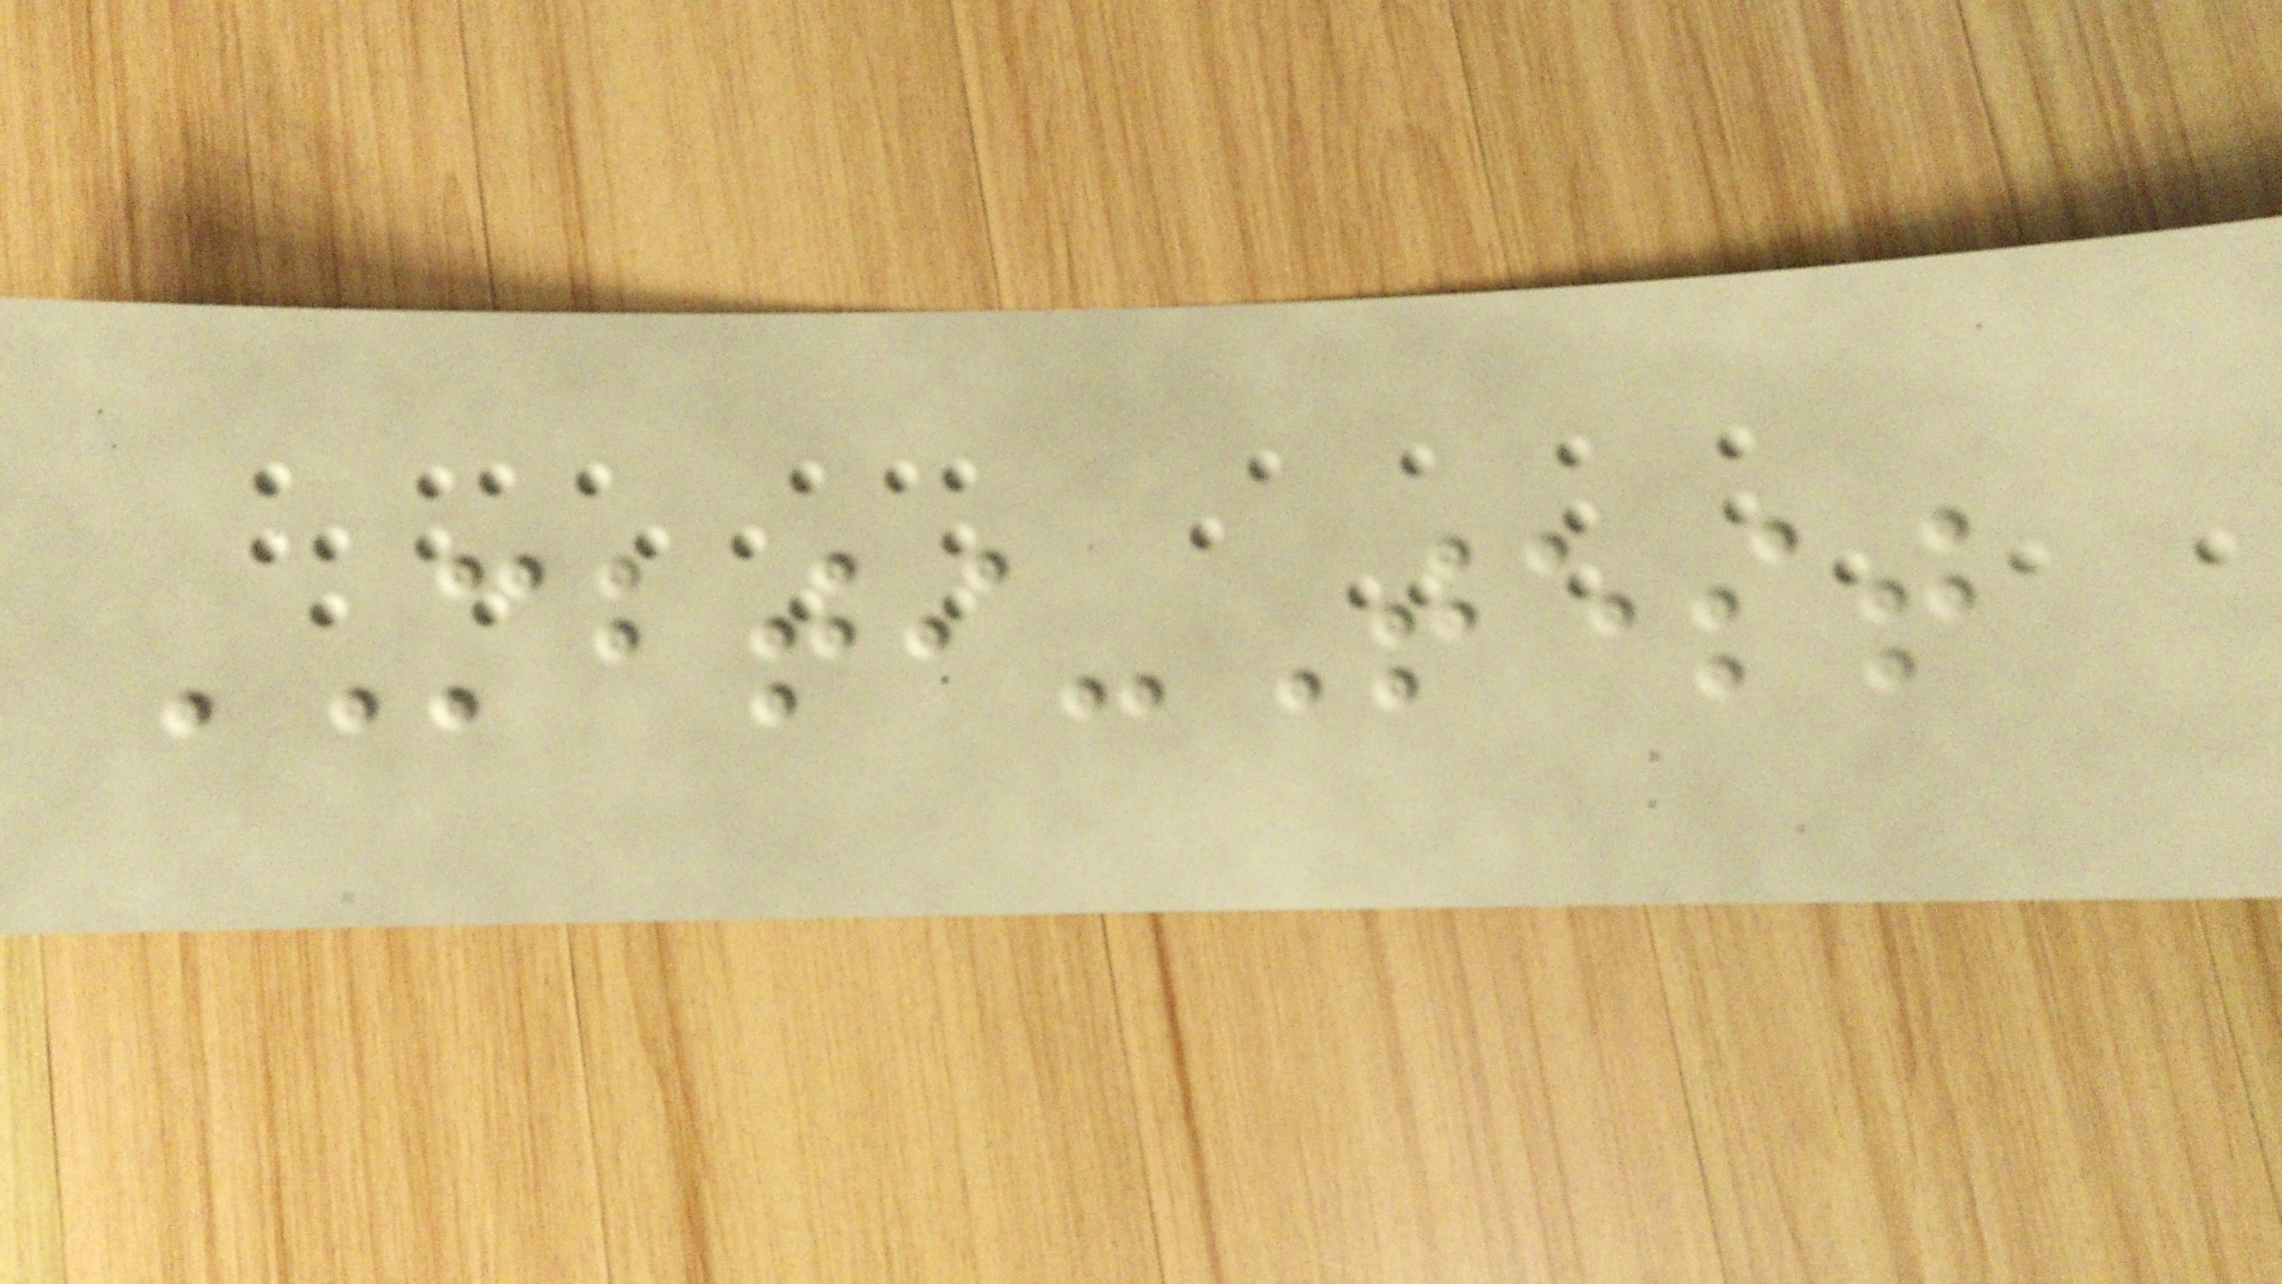MBTI-Test
